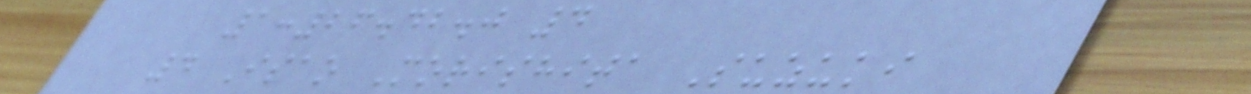1:26.42.0 4
4 Isao Morishita Suzuki
